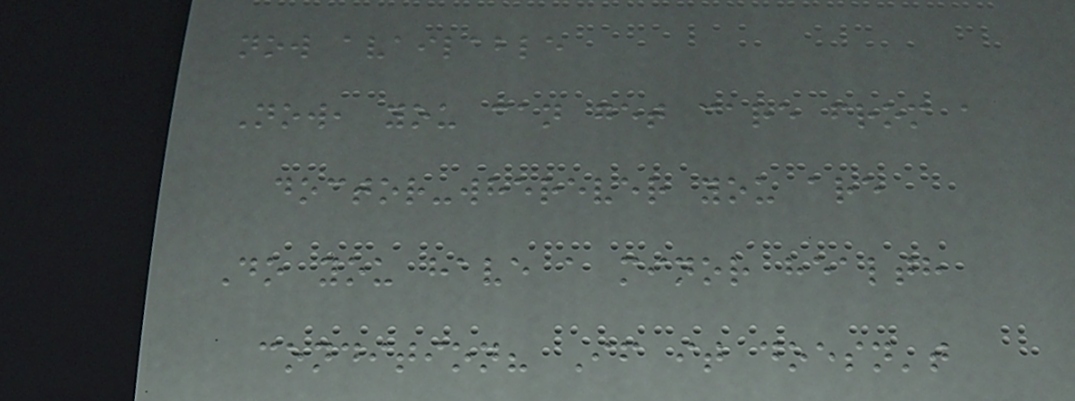now available
Now, you can get care from a
doctor-wherever you are
Do you have a minor health
condition? If it doesn't
